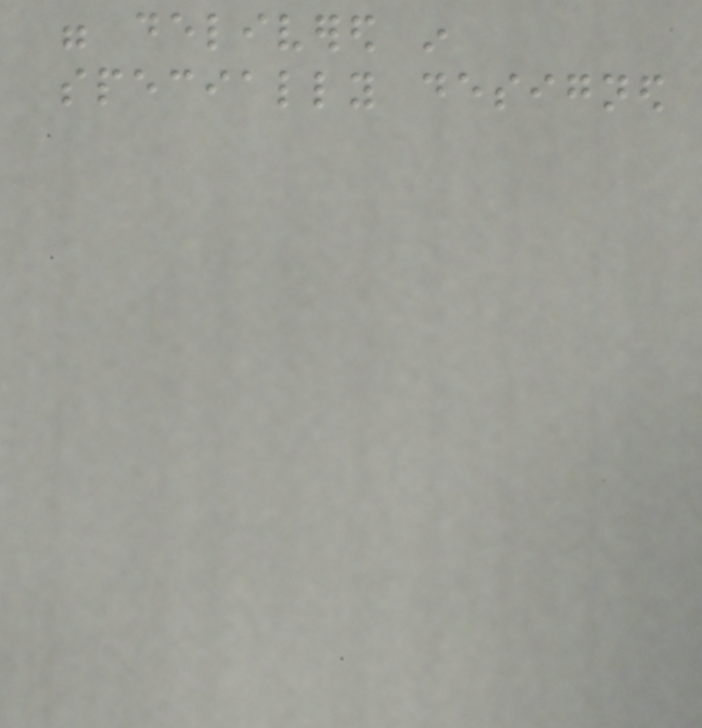were delivered in
specially designed
